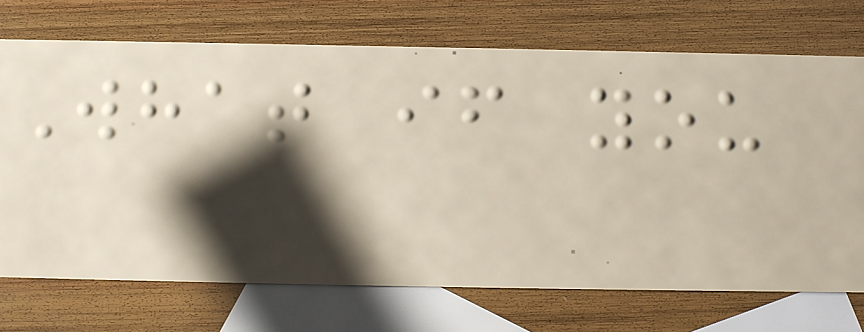What if you
